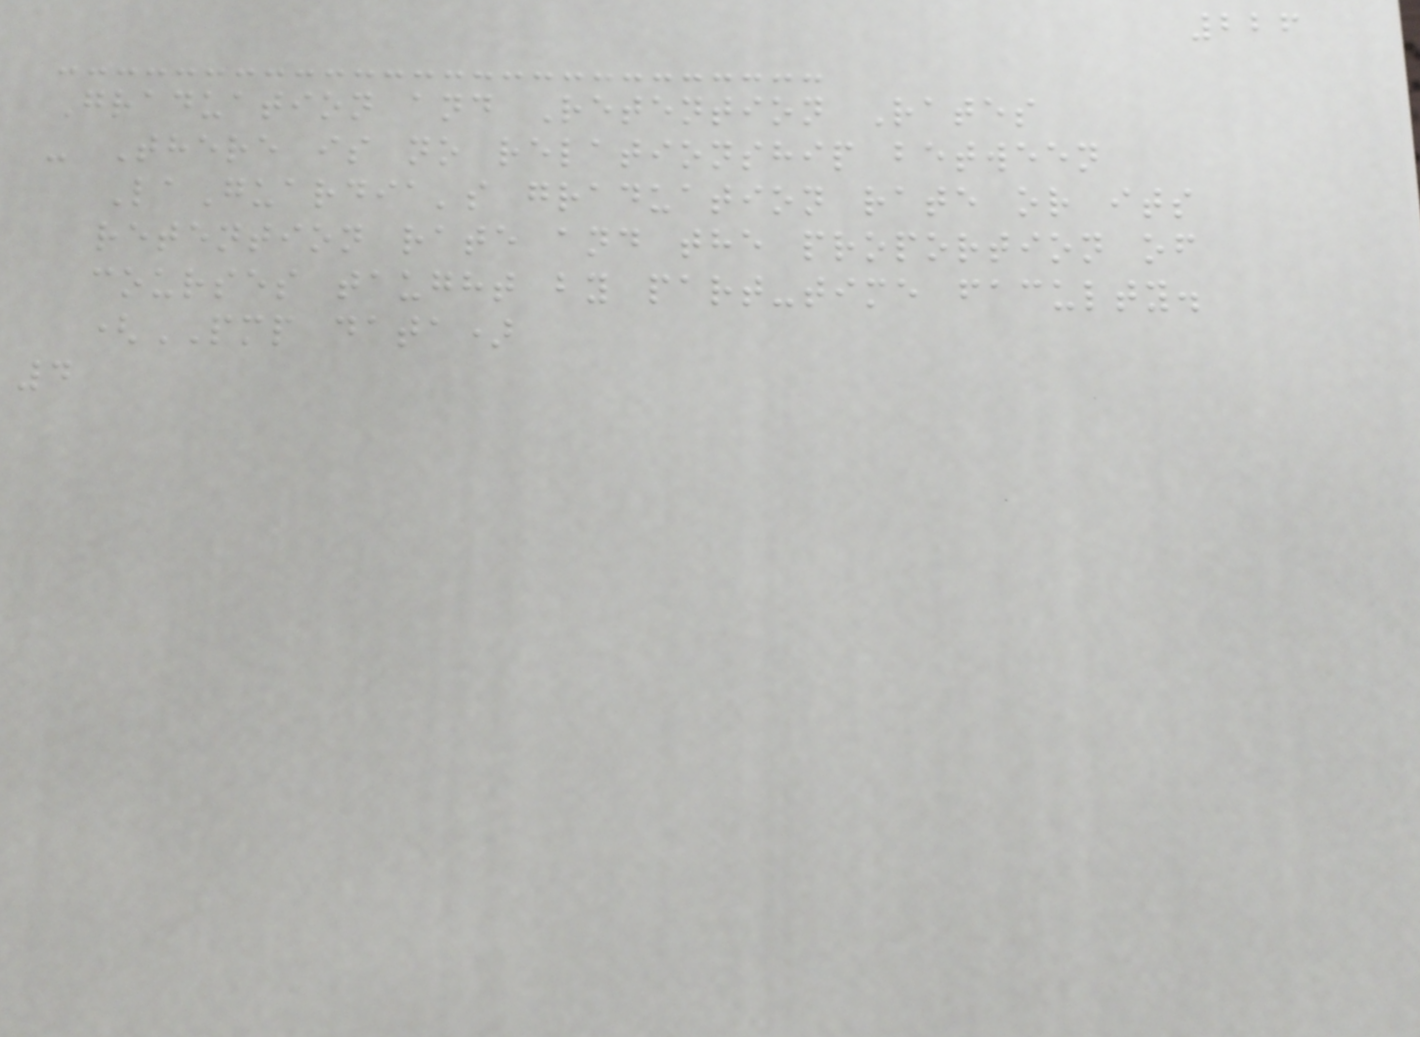226
Graduation and Retention Rates
- There is no relationship between
LaGuardia's graduation rate or its
retention rate and the proportion of
courses taught by part-time faculty.
(PMP data)
4
